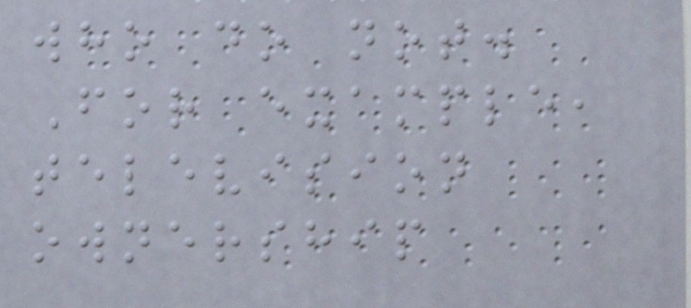who do not.
For example,
television
ownership
